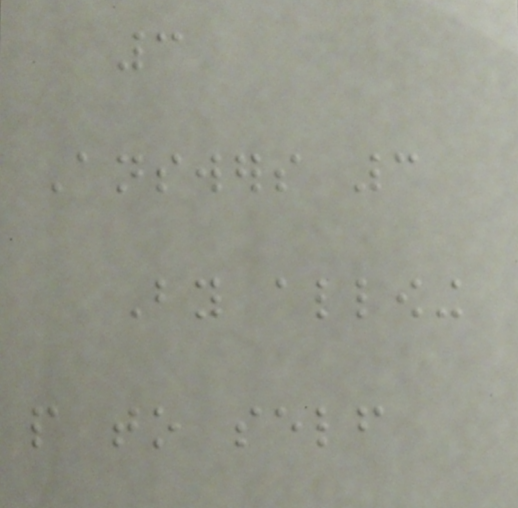3
Answers 3
By allowing
people to self
